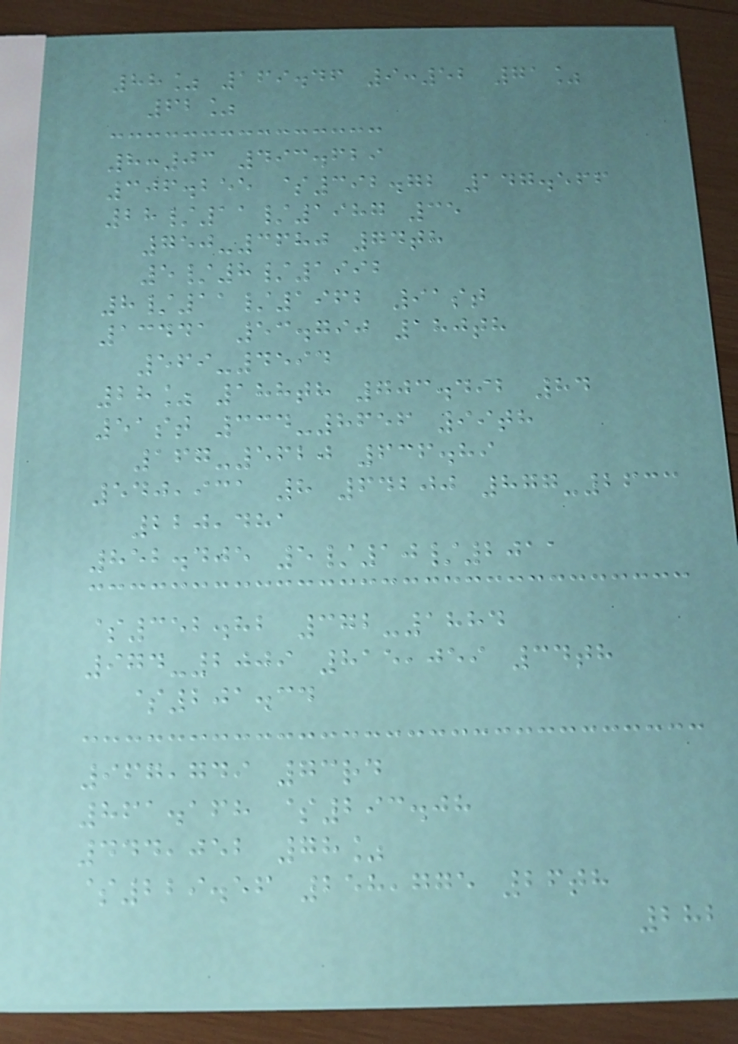88% 169.46 9:52 71%
62%
8:03 493.629
306.255 $392.72 147.566
28/11/1987 35
750-3680 74th
5/8/1992
8/11/1962 91st
13441 53.790 180th
569-4594
28% 188th 703.492 84
51st 334-8656 99th
167-5620 636.89
540,931 8 64200 877-2633
220,481
852.405 5/10/2011
$352.82 372-1884
974-2009 815,059 34th
$201.34
967,749 73rd
861.168 $293.08
444,052 78%
$229.56 258,775 26th
282
